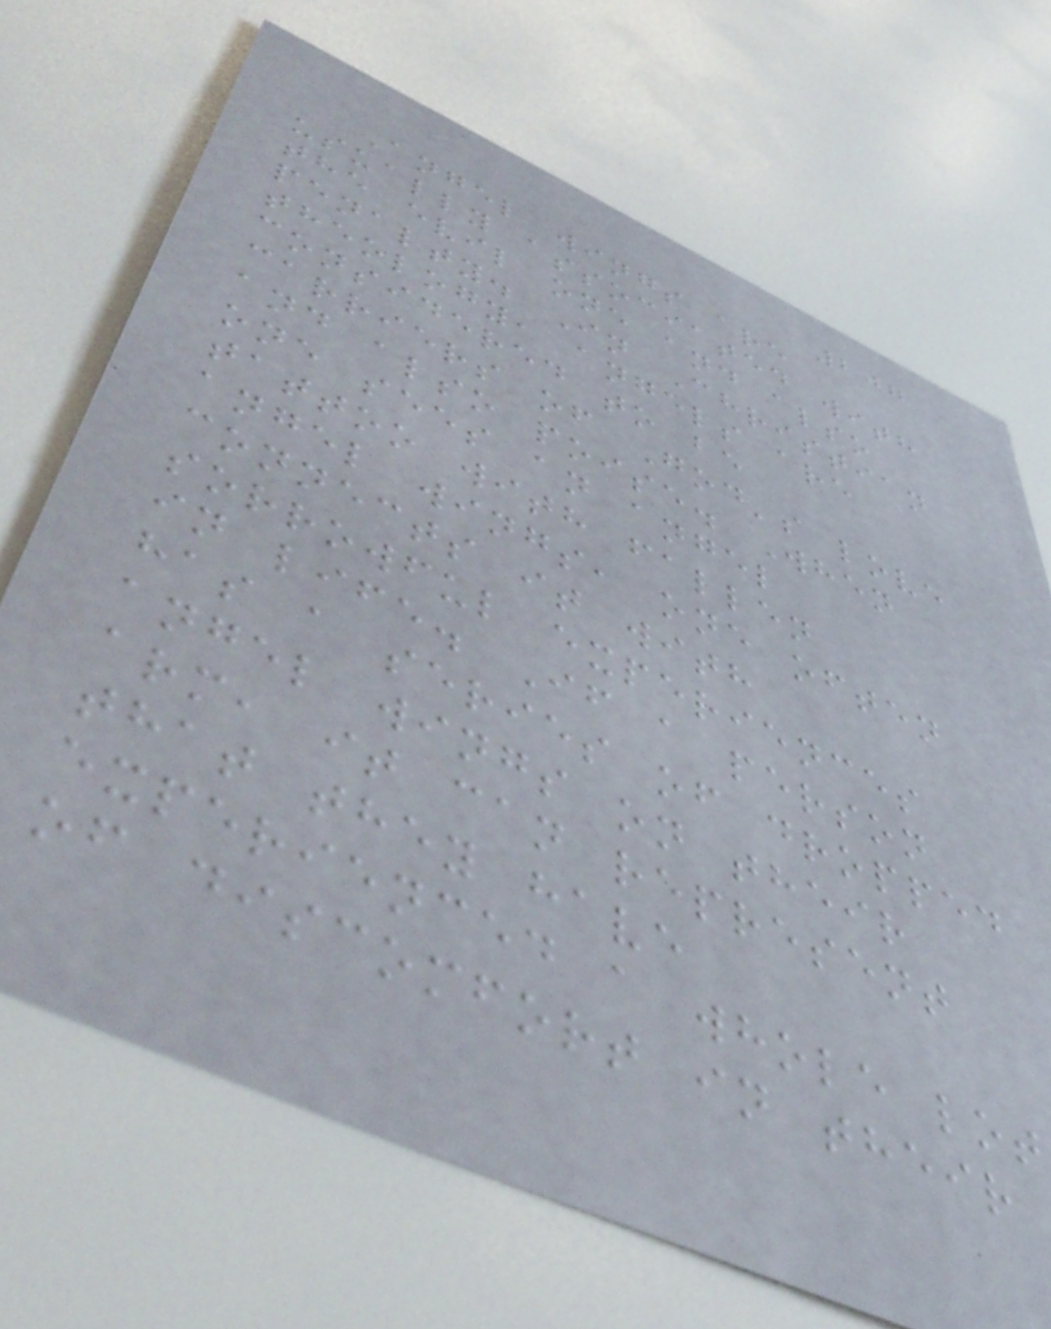207
Angel wings are
usually associated with
the evil one and also
penalty. In Christian
theology, angels are
considered to be
carriers of God's love
and also poise. When
one sees an angel
tattoo with fallen
angel wings, one often
connects it with
sorrowful experiences
in life. If a person
has a series of dropped
angel wings on their
arm, it can represent
that they have
experienced a whole lot
of discomfort in their
